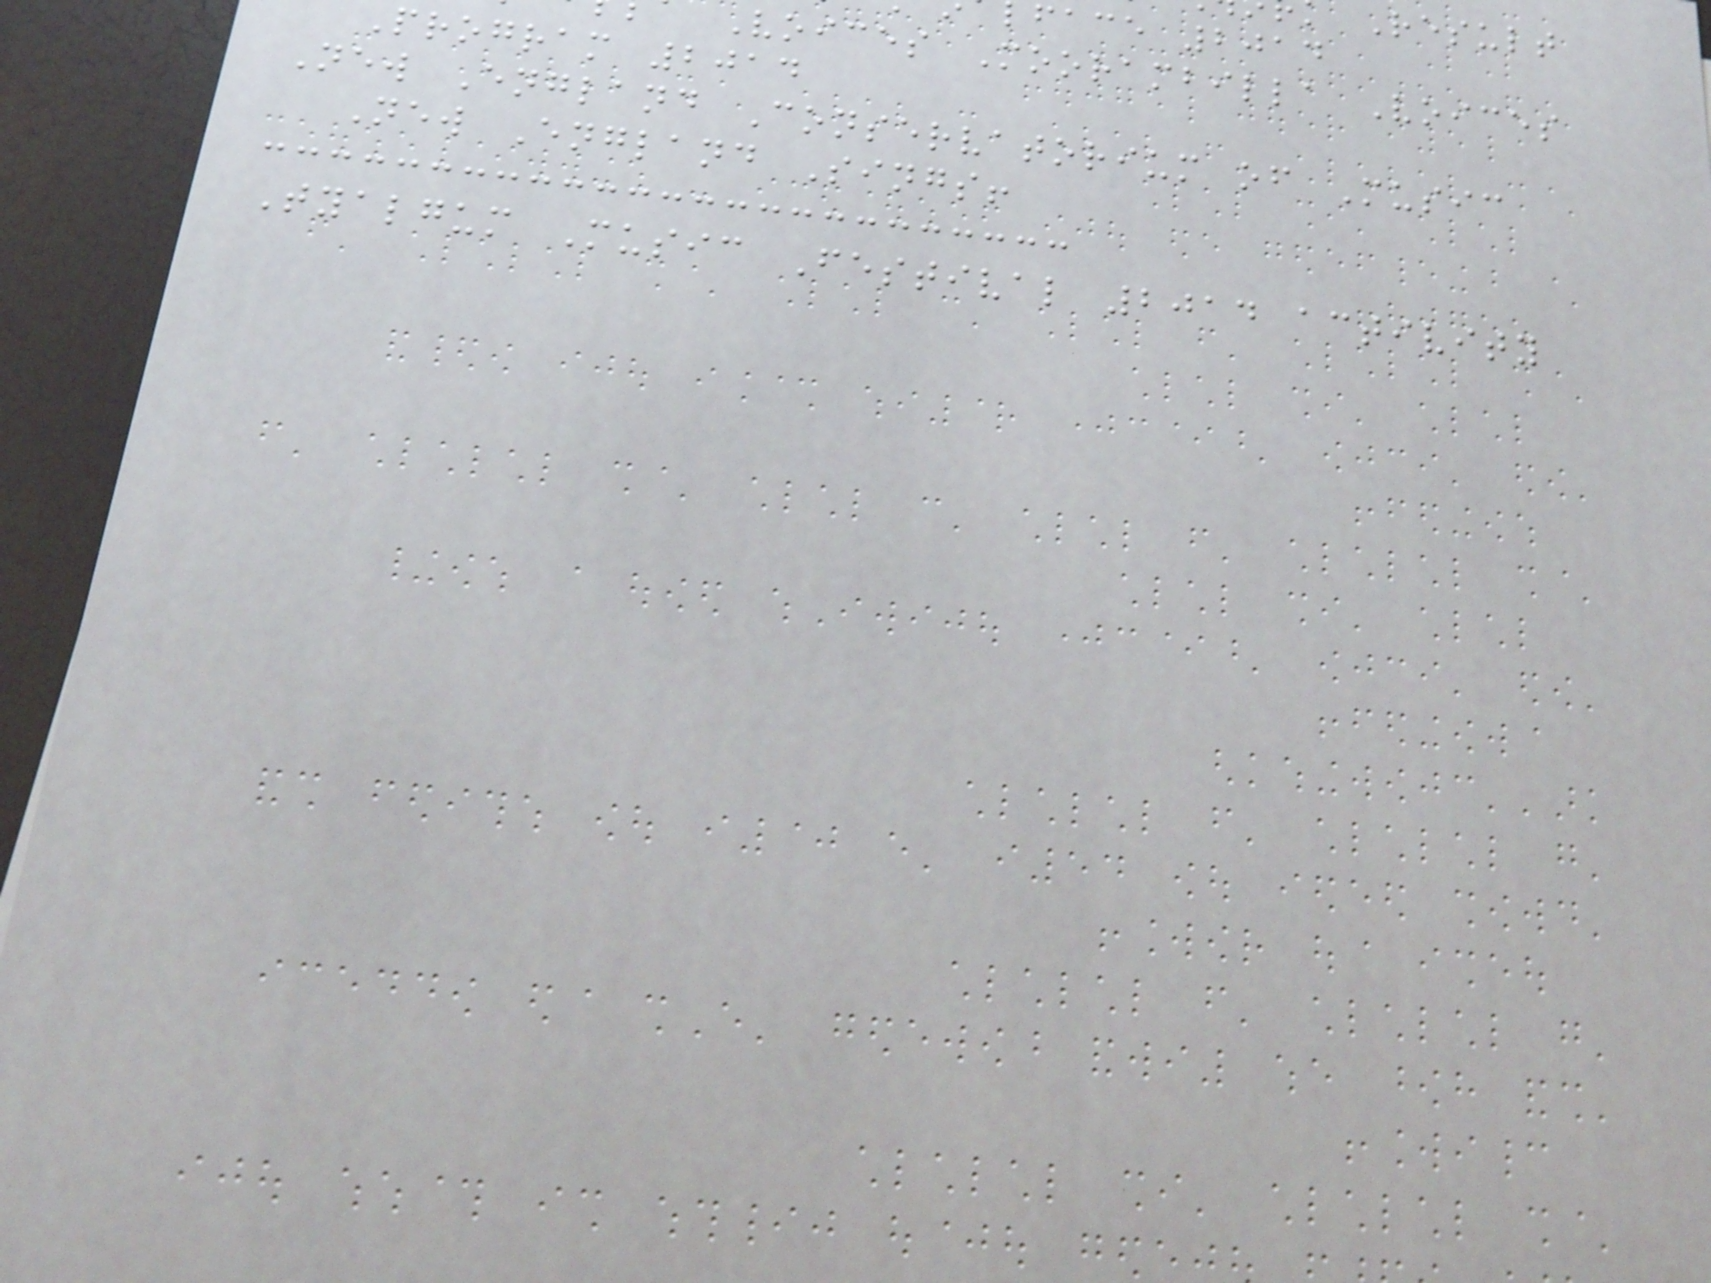face 2014
Voices Moorambilla Voices
Program 2014
New England Conservatorium of Music
New England Sings!
Tyalgum Music Festival 2014 activity
